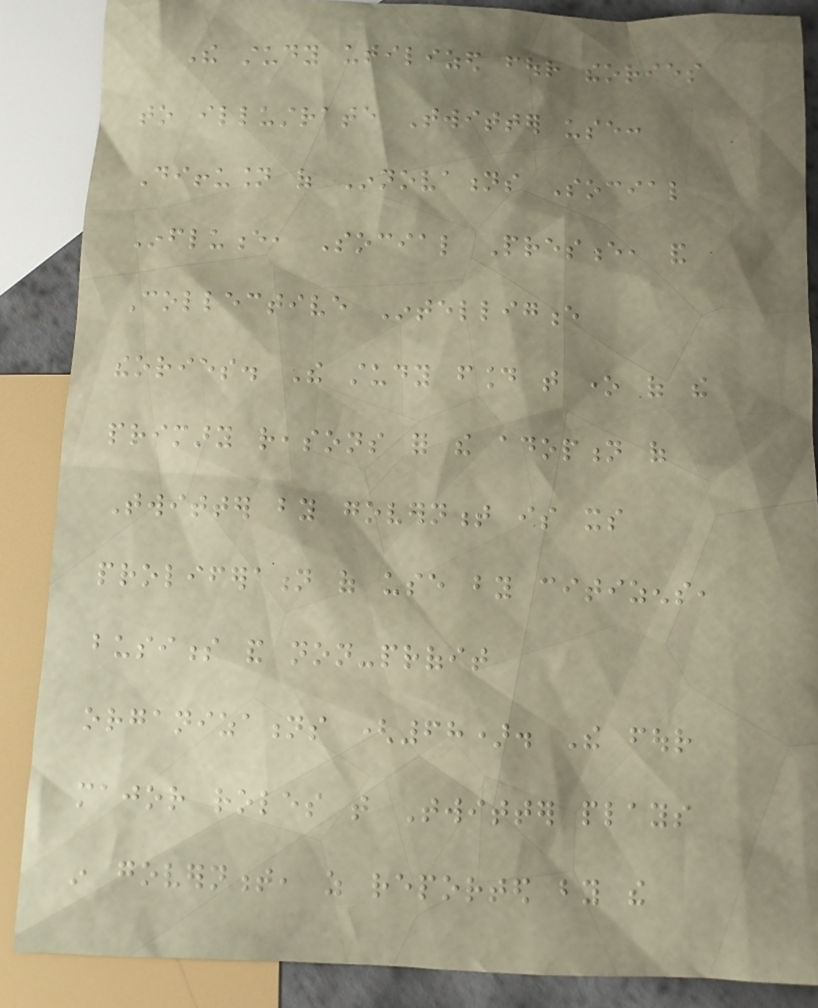The study utilized four theories
to illustrate Twitter use:
Diffusion of Innovations Social
Influence, Social Presence, and
Collective Intelligence
theories. The study found that one of the
primary reasons for the adoption of
Twitter by government is its
proliferation of use by citizens,
business and non-profit
organizations (68). The four
major roles that Twitter plays
in government, as reported by the
